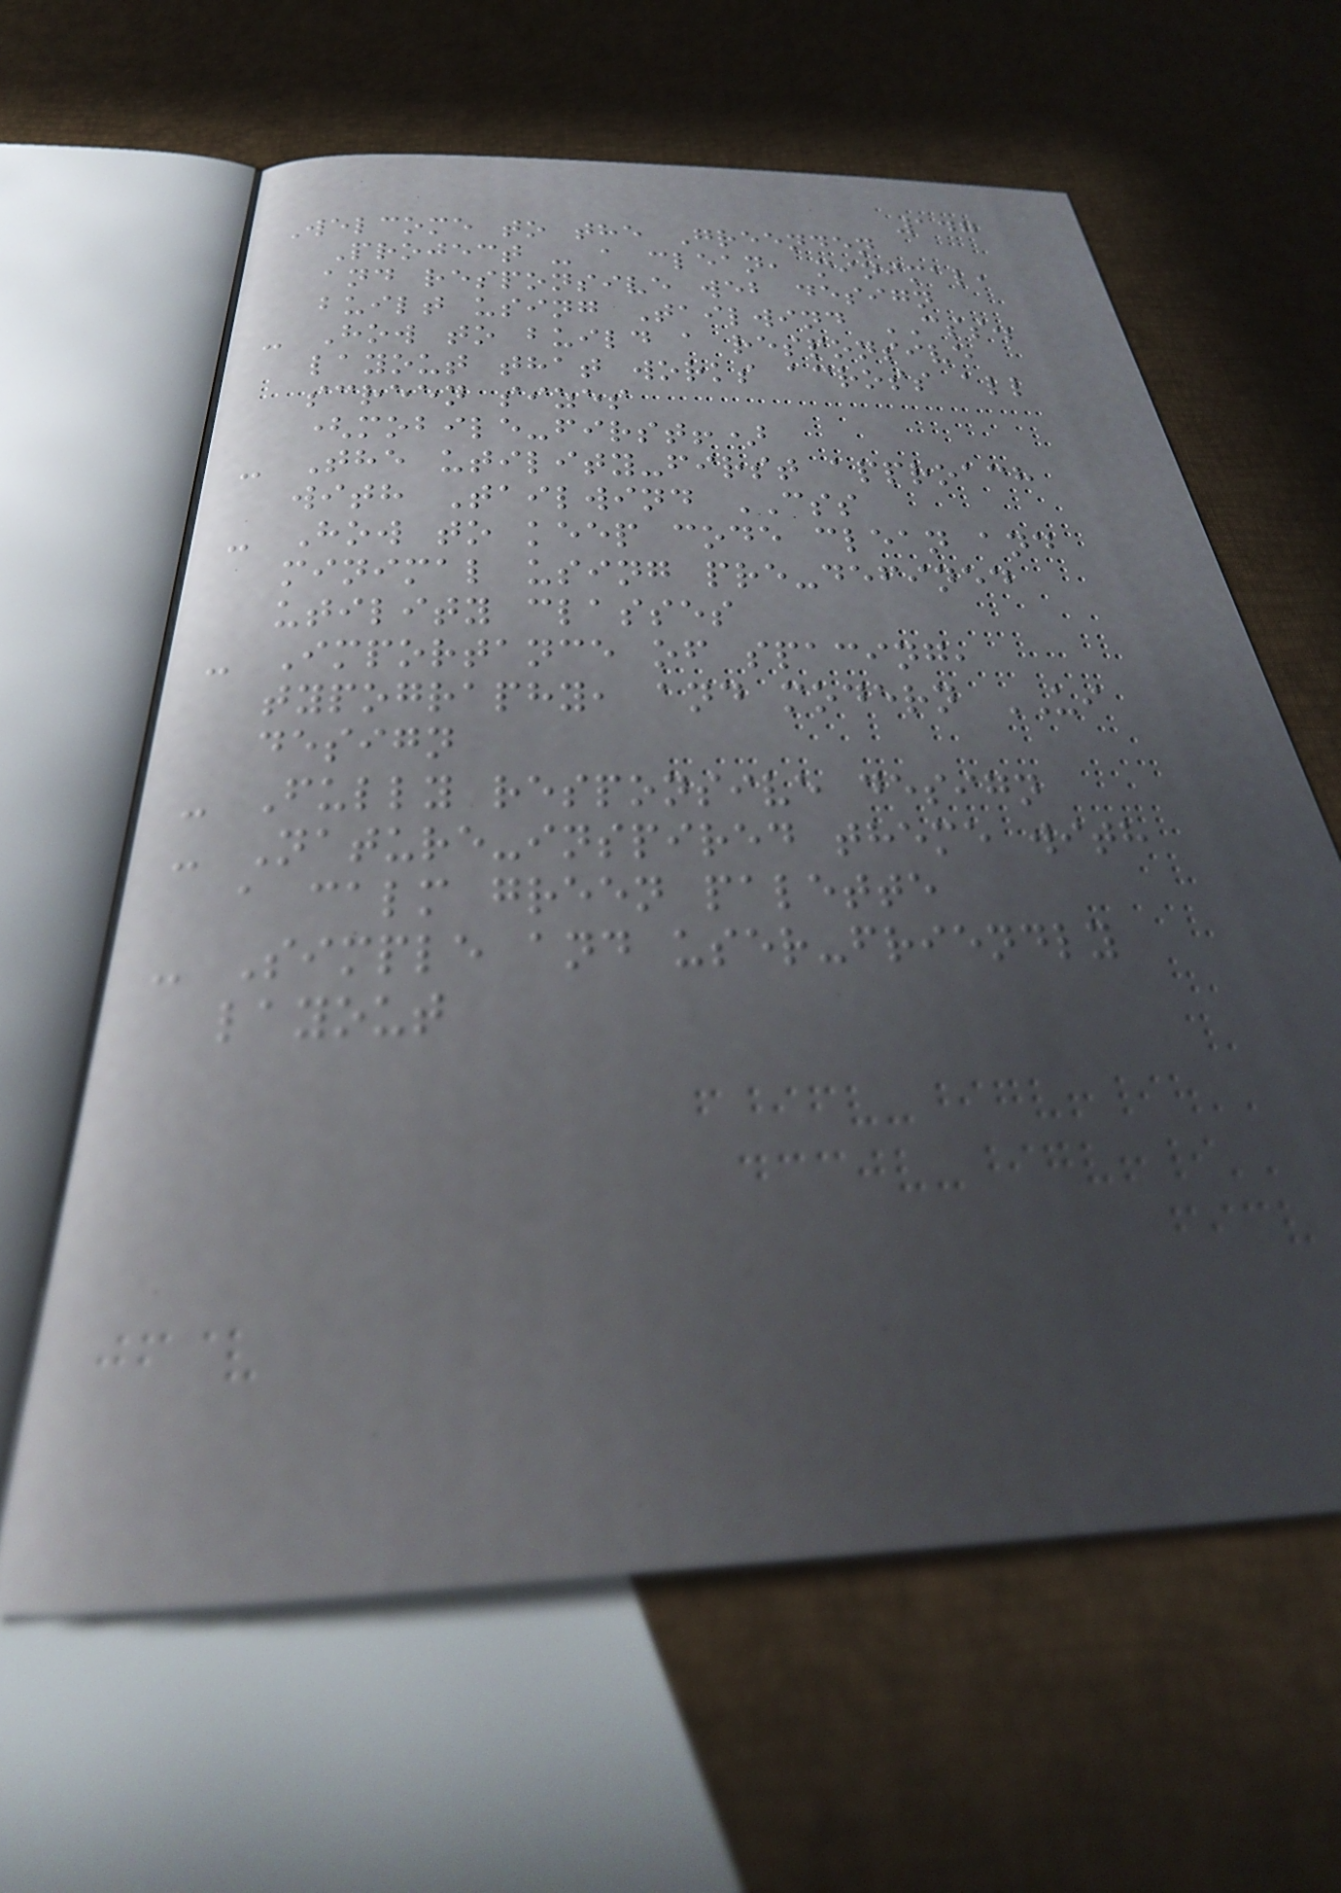147
Welcome to the Greenden
Project - a clean, minimal,
and responsive web design
built using Tailwind CSS.
- How to build a responsive
layout that works across all
screen sizes
(mobile-first!)
- The utility-first approach
with Tailwind CSS
- How to keep code clean and
minimal using pre-defined
utility classes
- Importance of spacing,
typography, and modern UI
design
- Fully responsive design
- Nature-inspired theme with
a calm green palette
- Simple and user-friendly
layout
